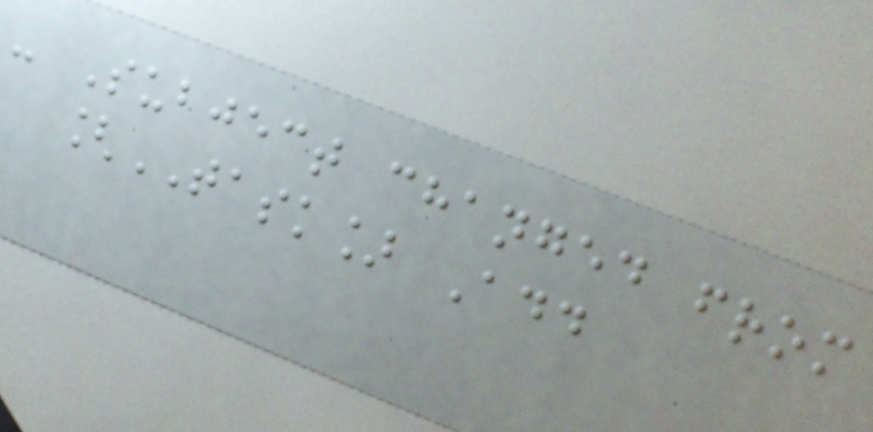- Subject changed from
[TASK] Add
